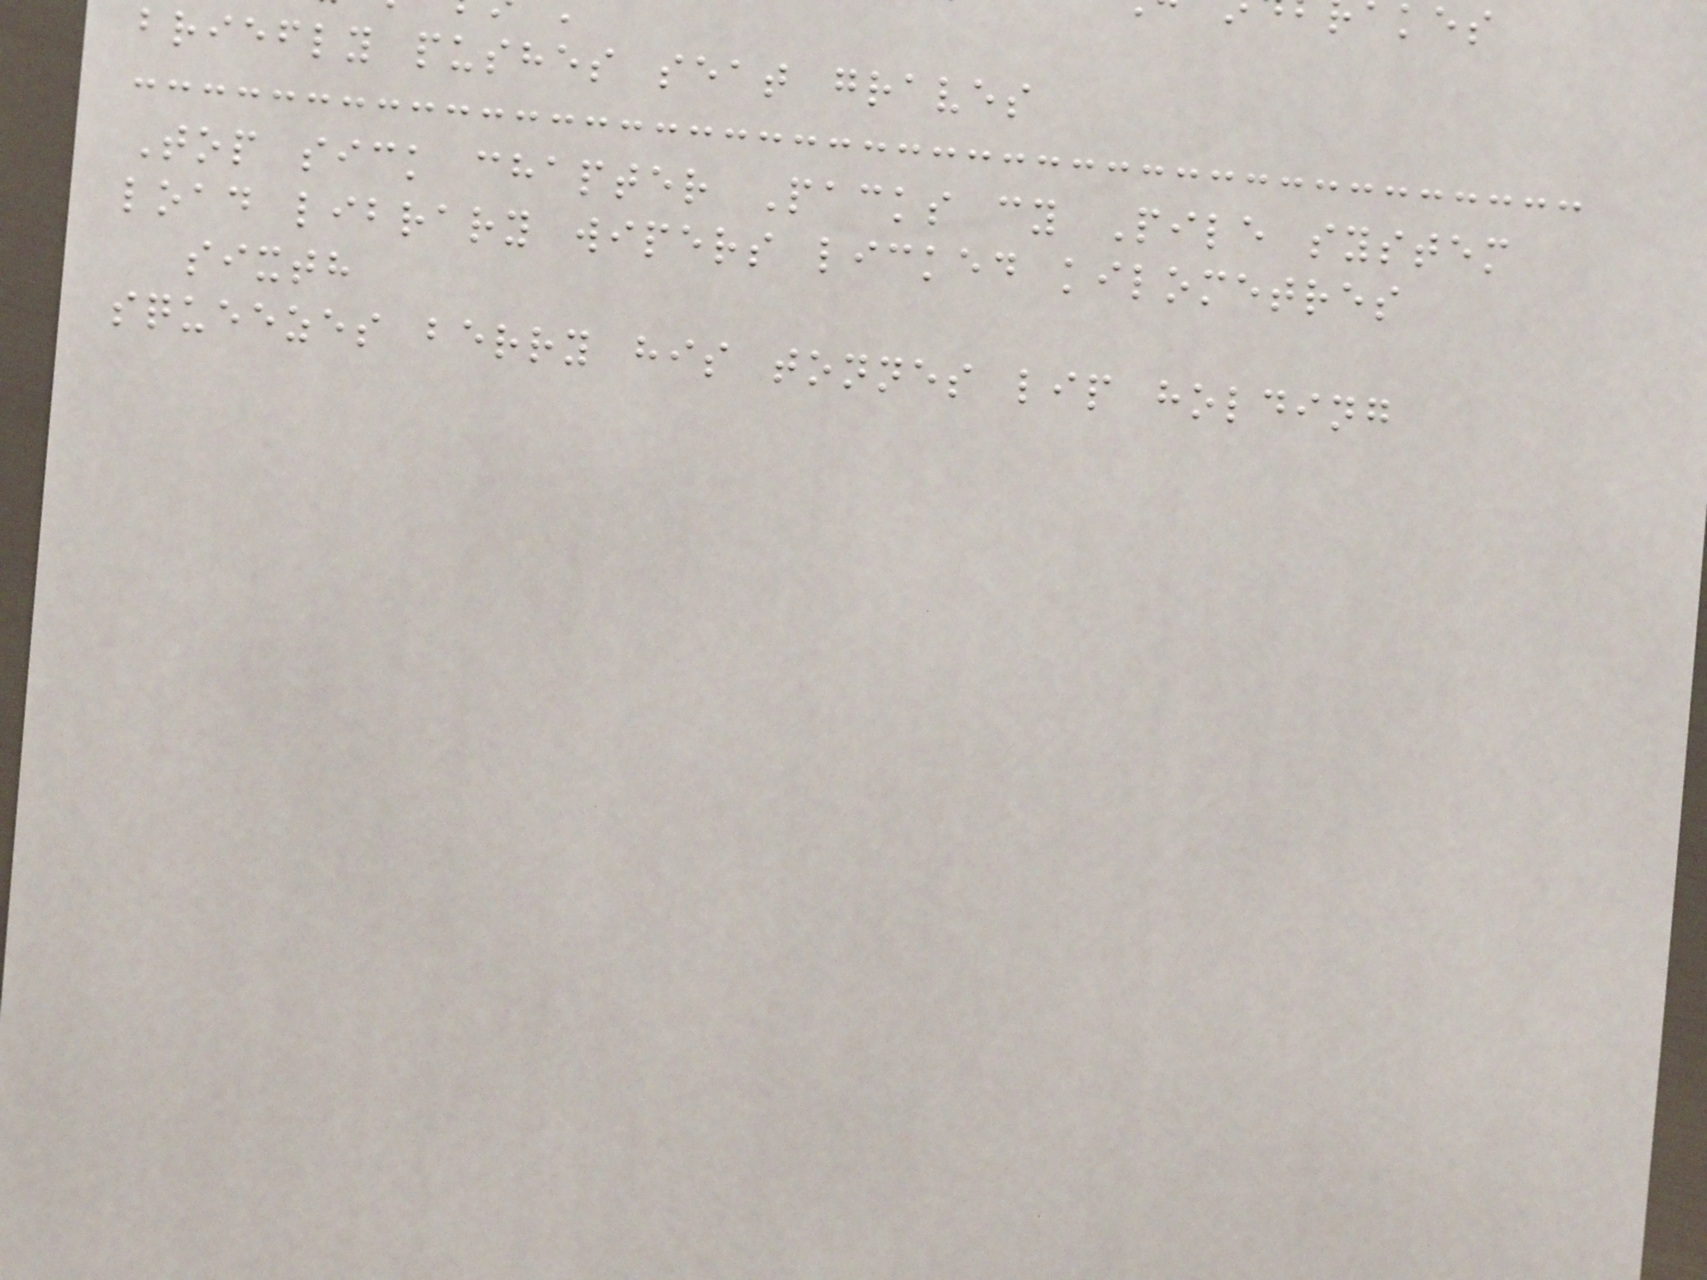briefly pushes seat graves
Top sick chapter Packs cy Pile system
load library wipers licked kilometres
sixth
squeezes berry his tonnes lip holding
